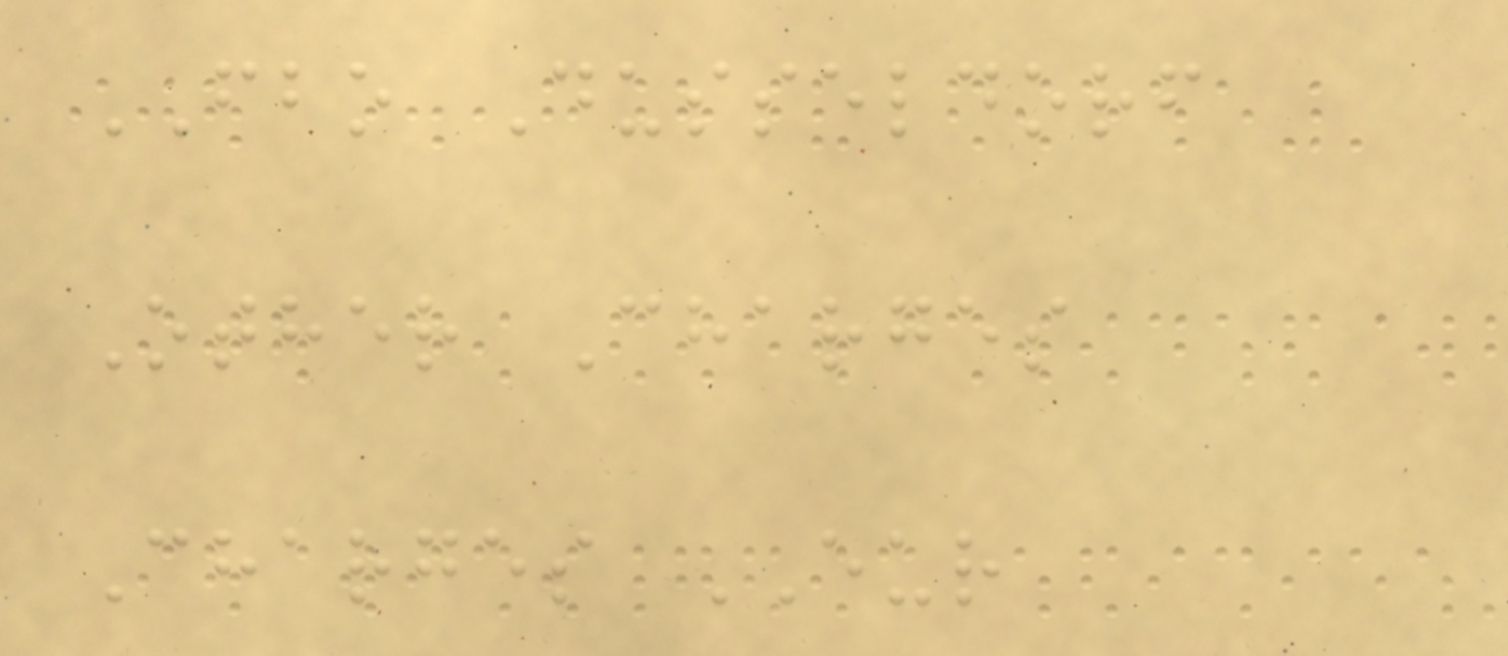FBO Dusseldorf
Other Charges
Charges EUR
